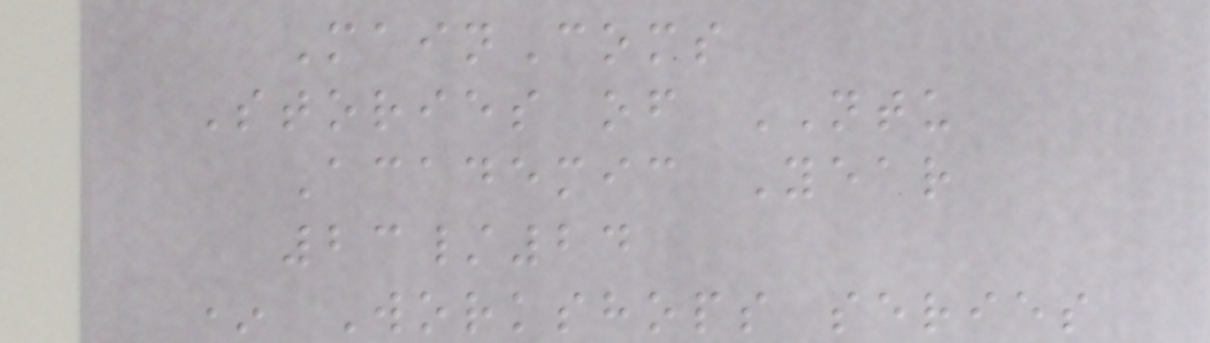MainComs
Stories of NTU
Academic Year
23/24
* Workshops series
